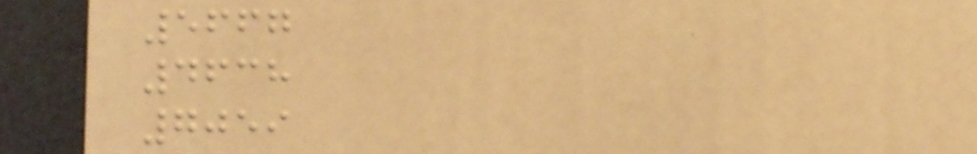5667
4638
7059
